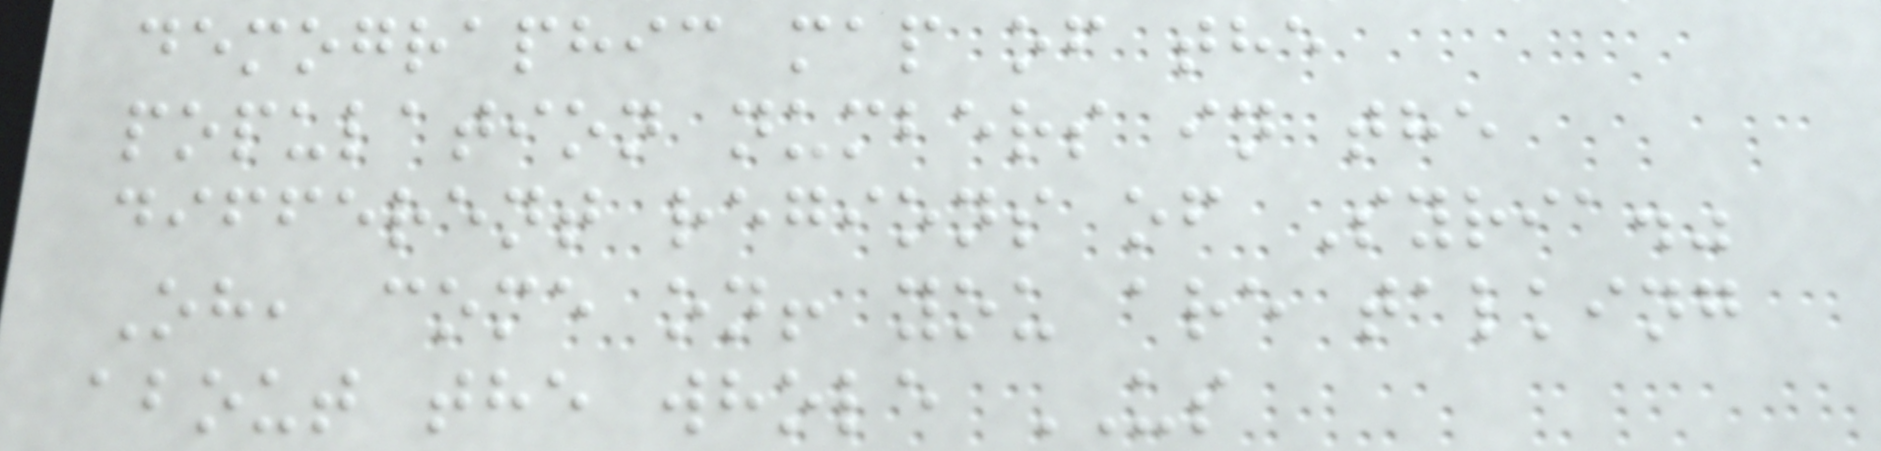demographic map of the
population numbers in the
different regions of Syria."
Oh, come on! you are talking
about the whole US
